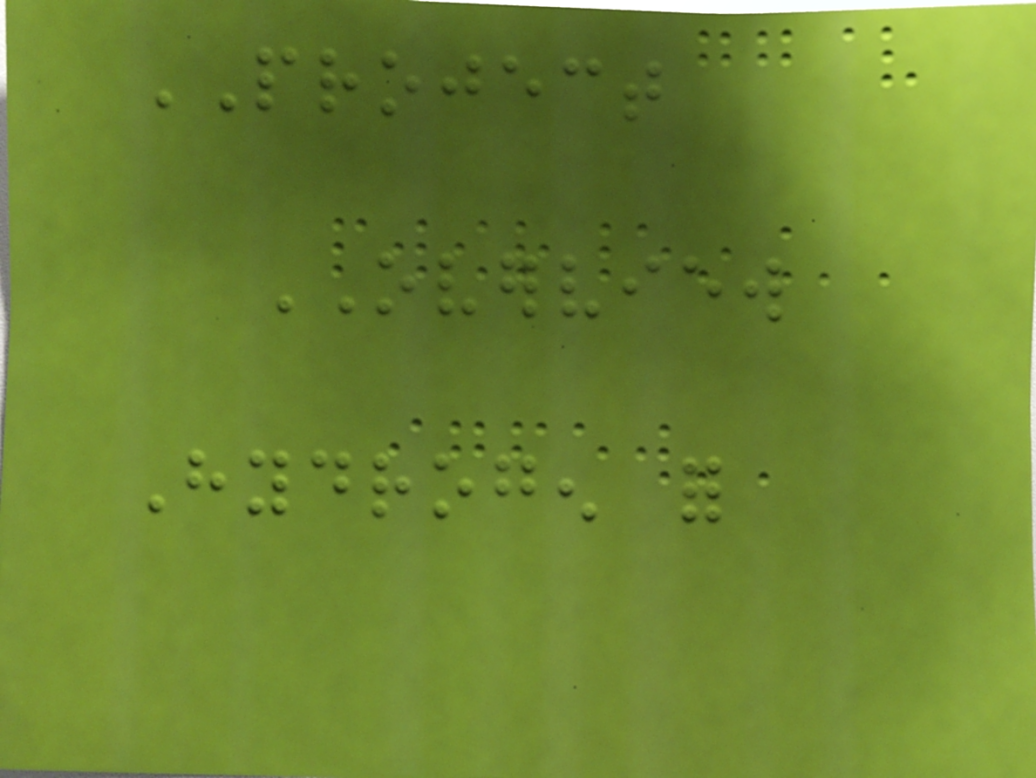PROJECT
OVERVIEW
Hydrogen for
